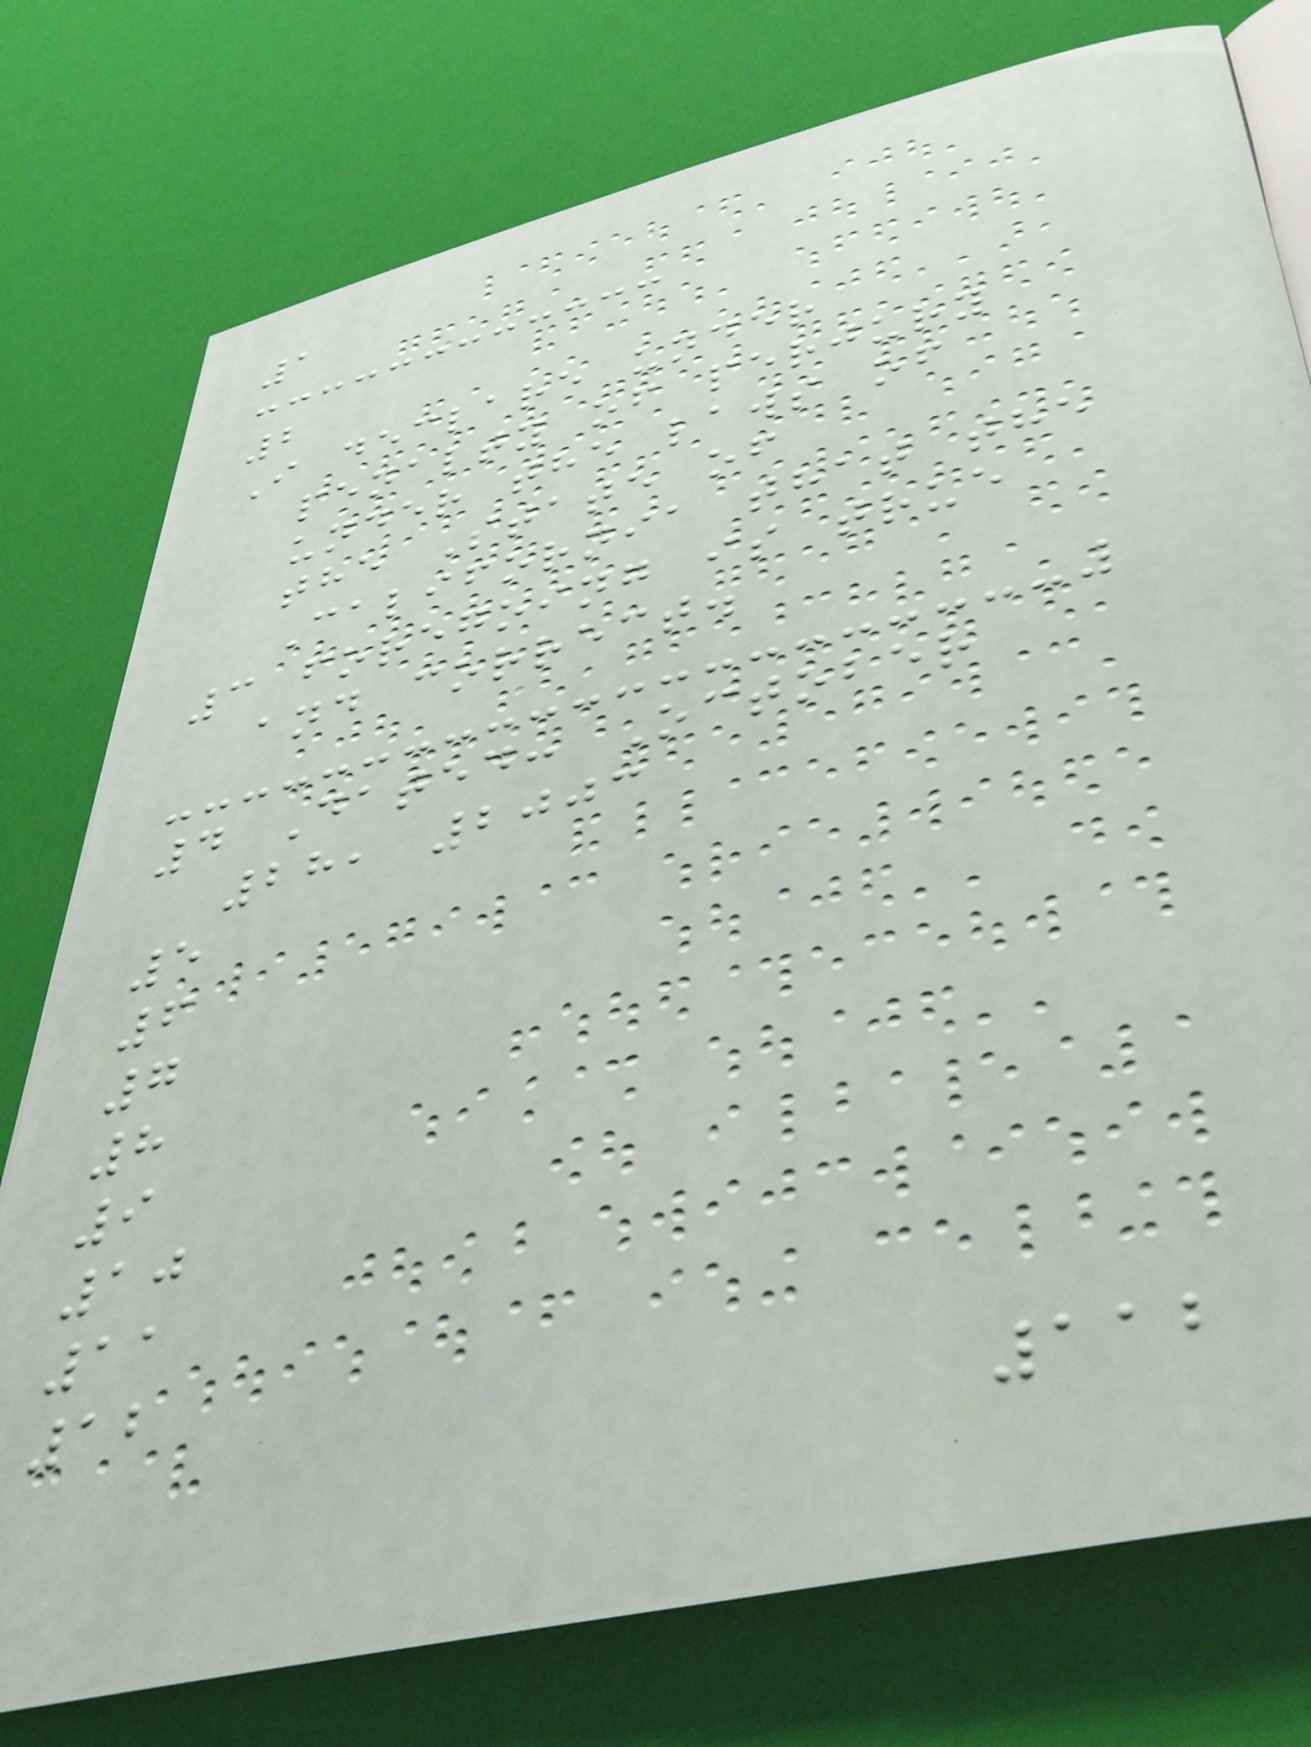1
2
I declare under
penalty of perjury
under the laws of
the State of
California that the
3 foregoing is true
and correct.
4 Dated: October
28, 2003
5
6
7
8
9
10
11
12
112
